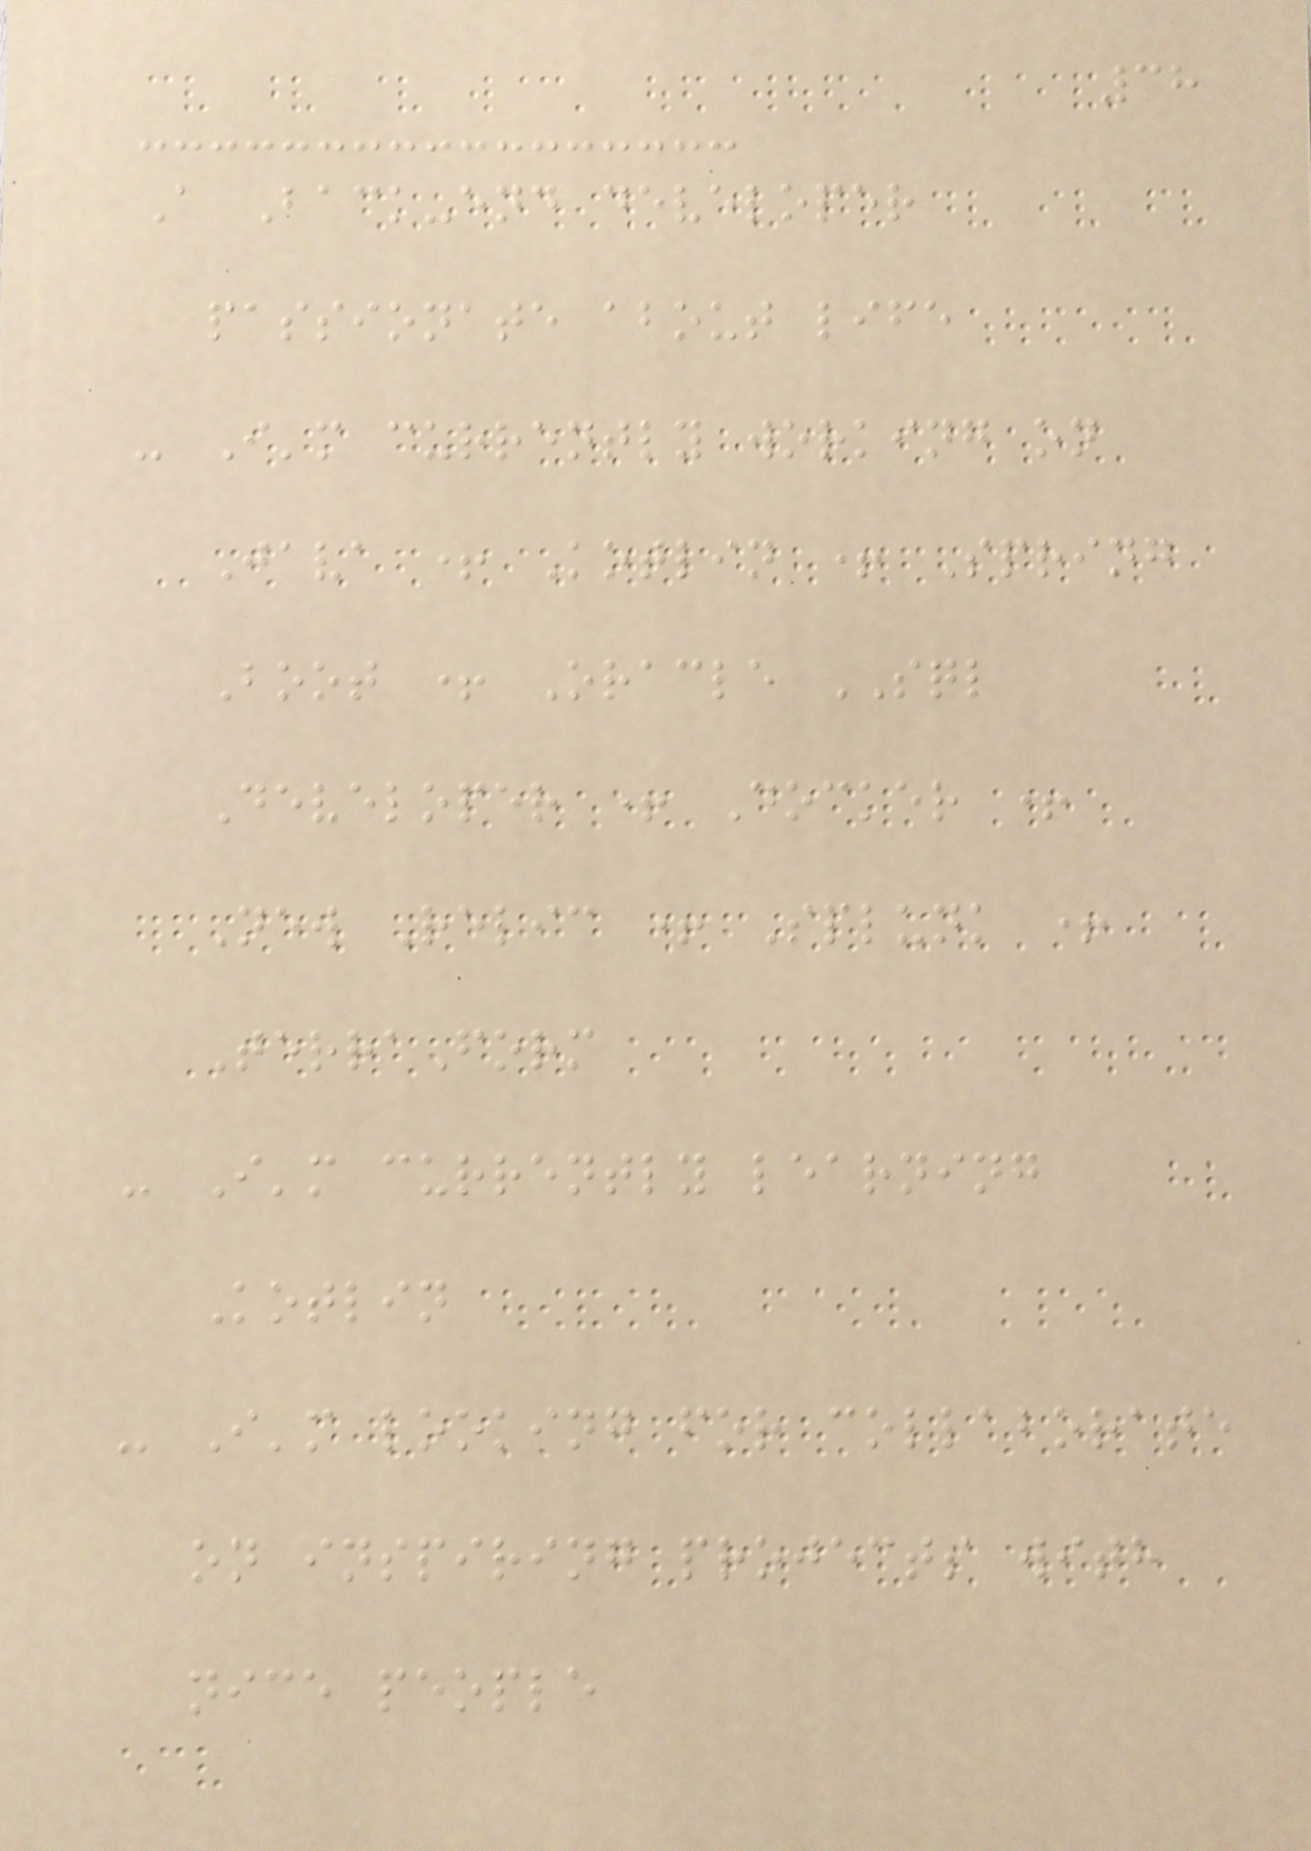38
A Back-end developer
passionate about life
- I'm currently working on
Java + Kotlin + Spring
Boot + Oracle SQL
Developer + Docker +
New Relic + Splunk +
TerraForm
- I'm currently learning
Kotlin
- I'm looking for collaborate
on inspiring projects with
nice people
